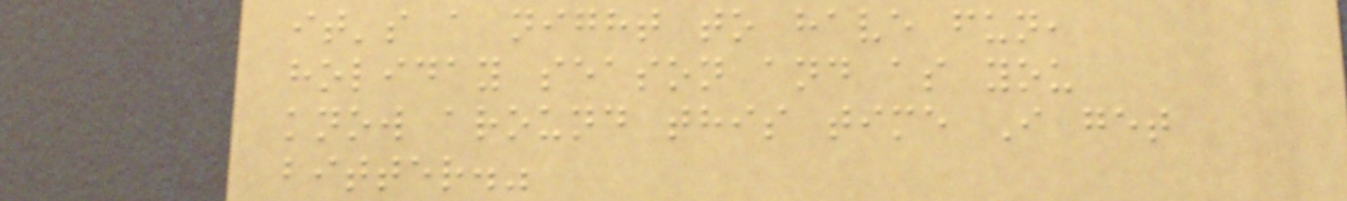it's a night to have fun,
holiday season and as you
know around this time I get
bitter."
